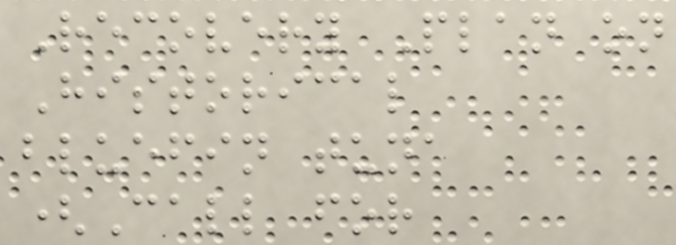Recovery Plan on
Historical
bluefin tuna
(Call for
